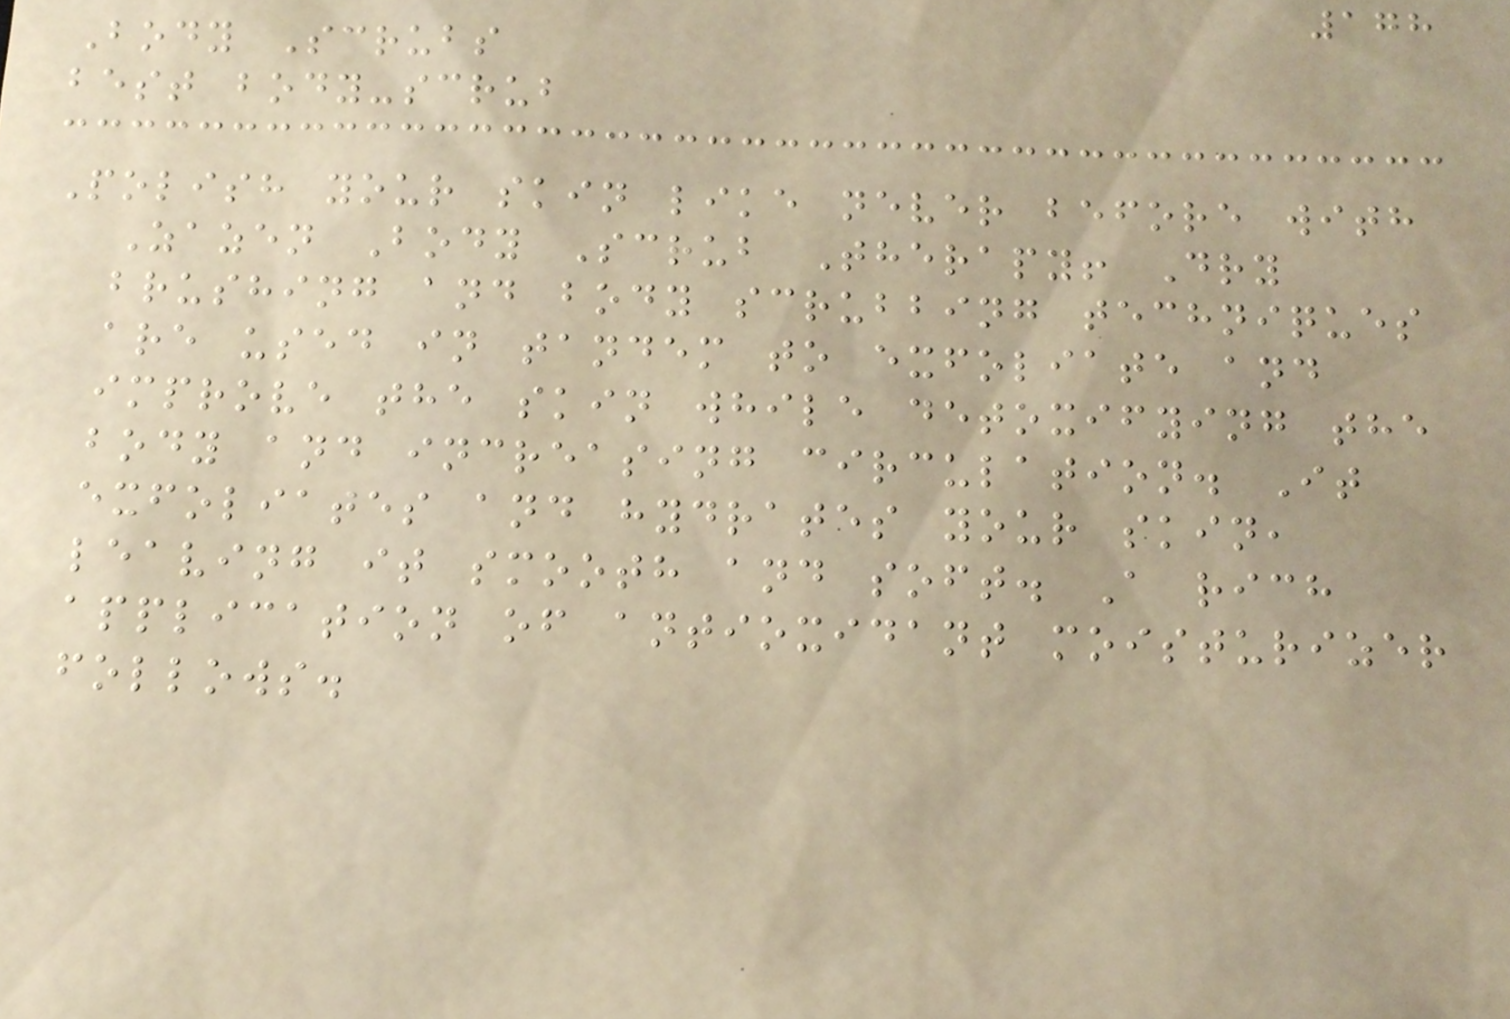178
Body Scrubs
best body-scrub
Polish your skin like never before with
Zazen Body Scrub Therapy! Dry
brushing and body scrubbing techniques
are used in tandem to exfoliate and
improve the skin while detoxifying the
body and increasing circulation. It
exfoliates and hydrates your skin,
leaving it smooth and soft. A rich
application of antioxidant moisturizer
follows.
